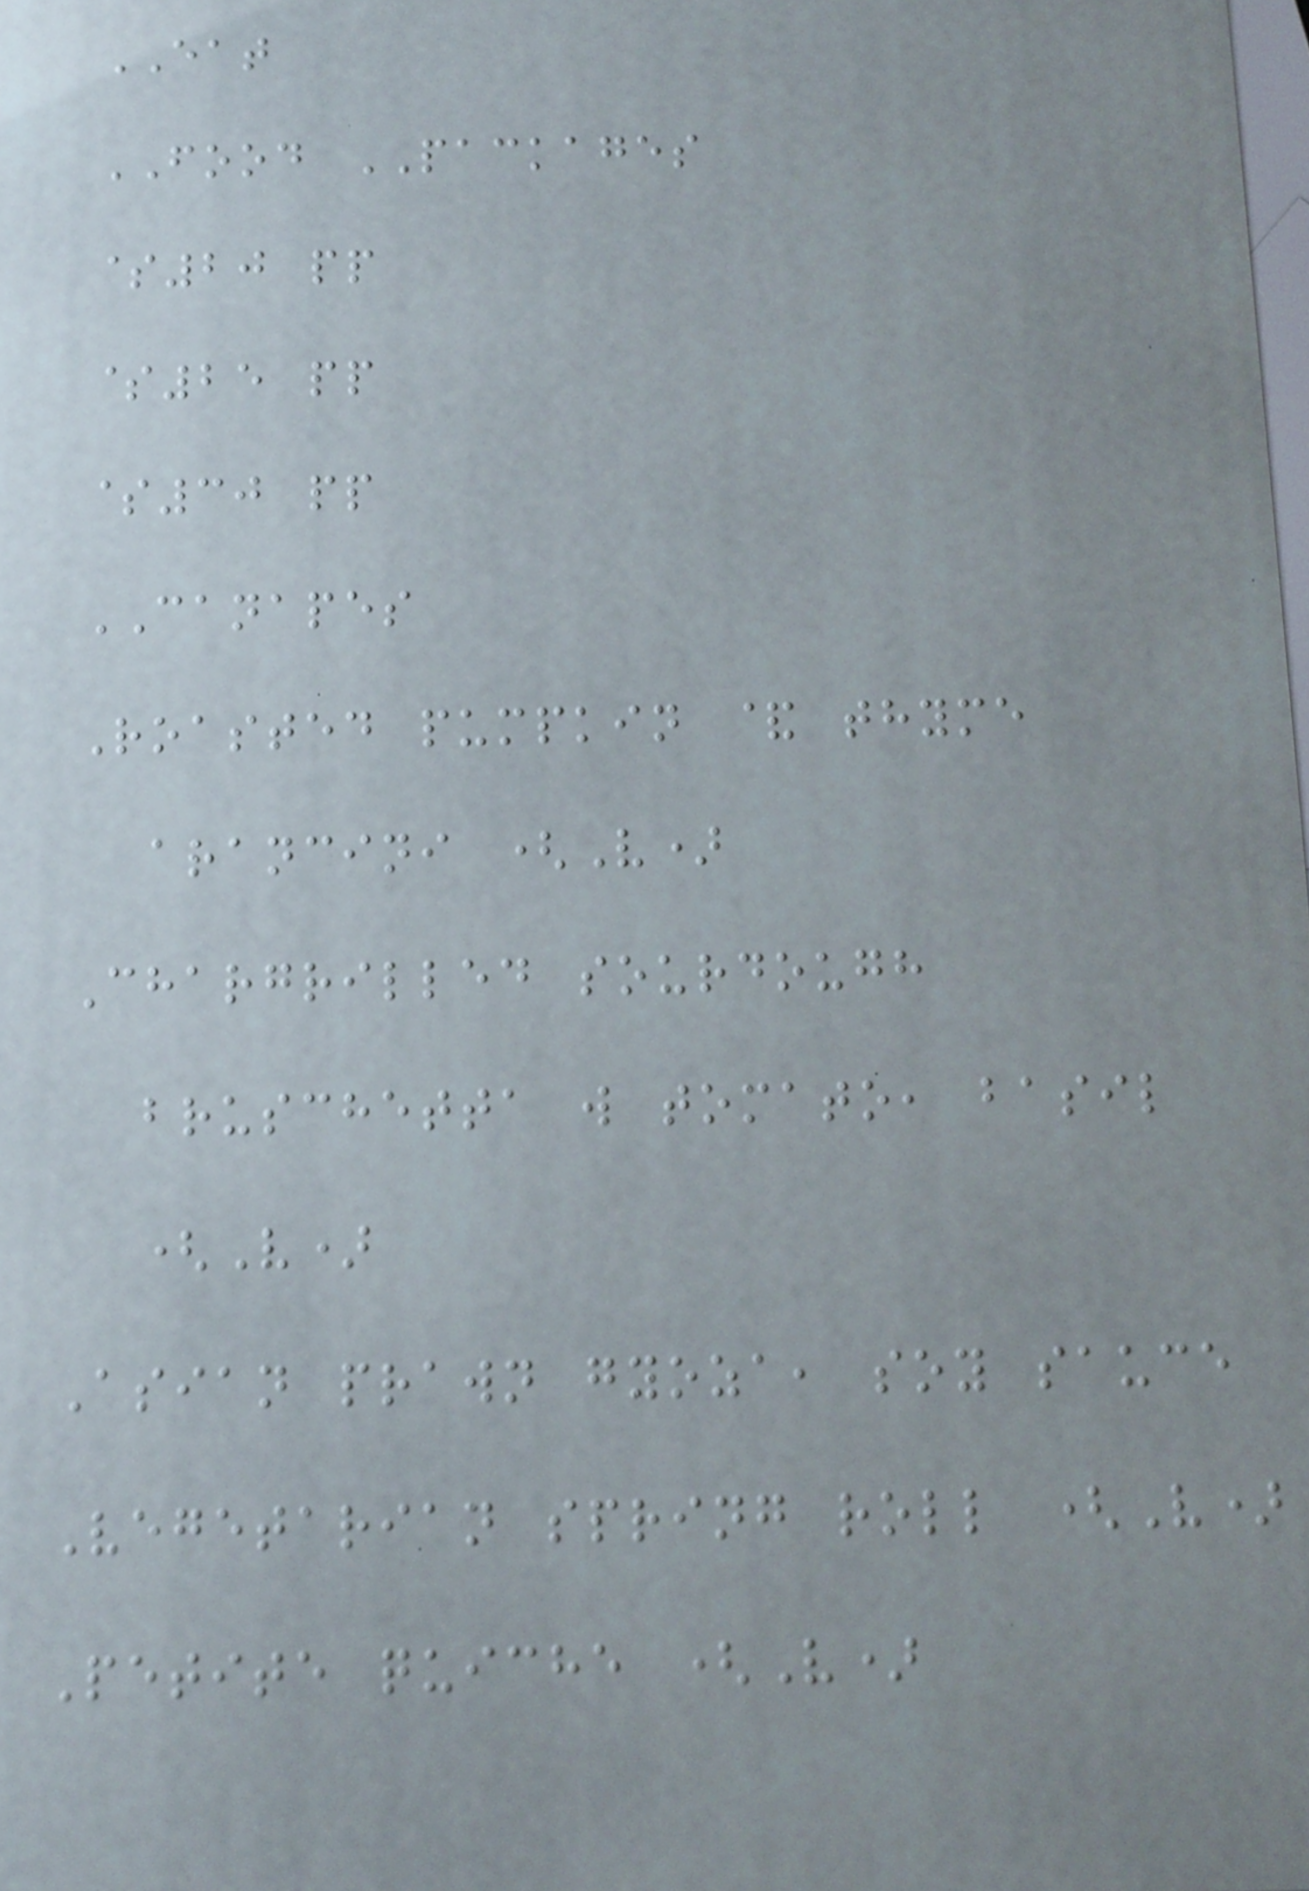EAT
FOOD PACKAGES
$20 pp
$25 pp
$30 pp
CANAPES
Roasted pumpkin & thyme
arancini (V)
Chargrilled sourdough
bruschetta w tomato, basil
(V)
Asian prawn gyoza, soy sauce
Vegetarian spring roll (V)
Petite quiche (V)
